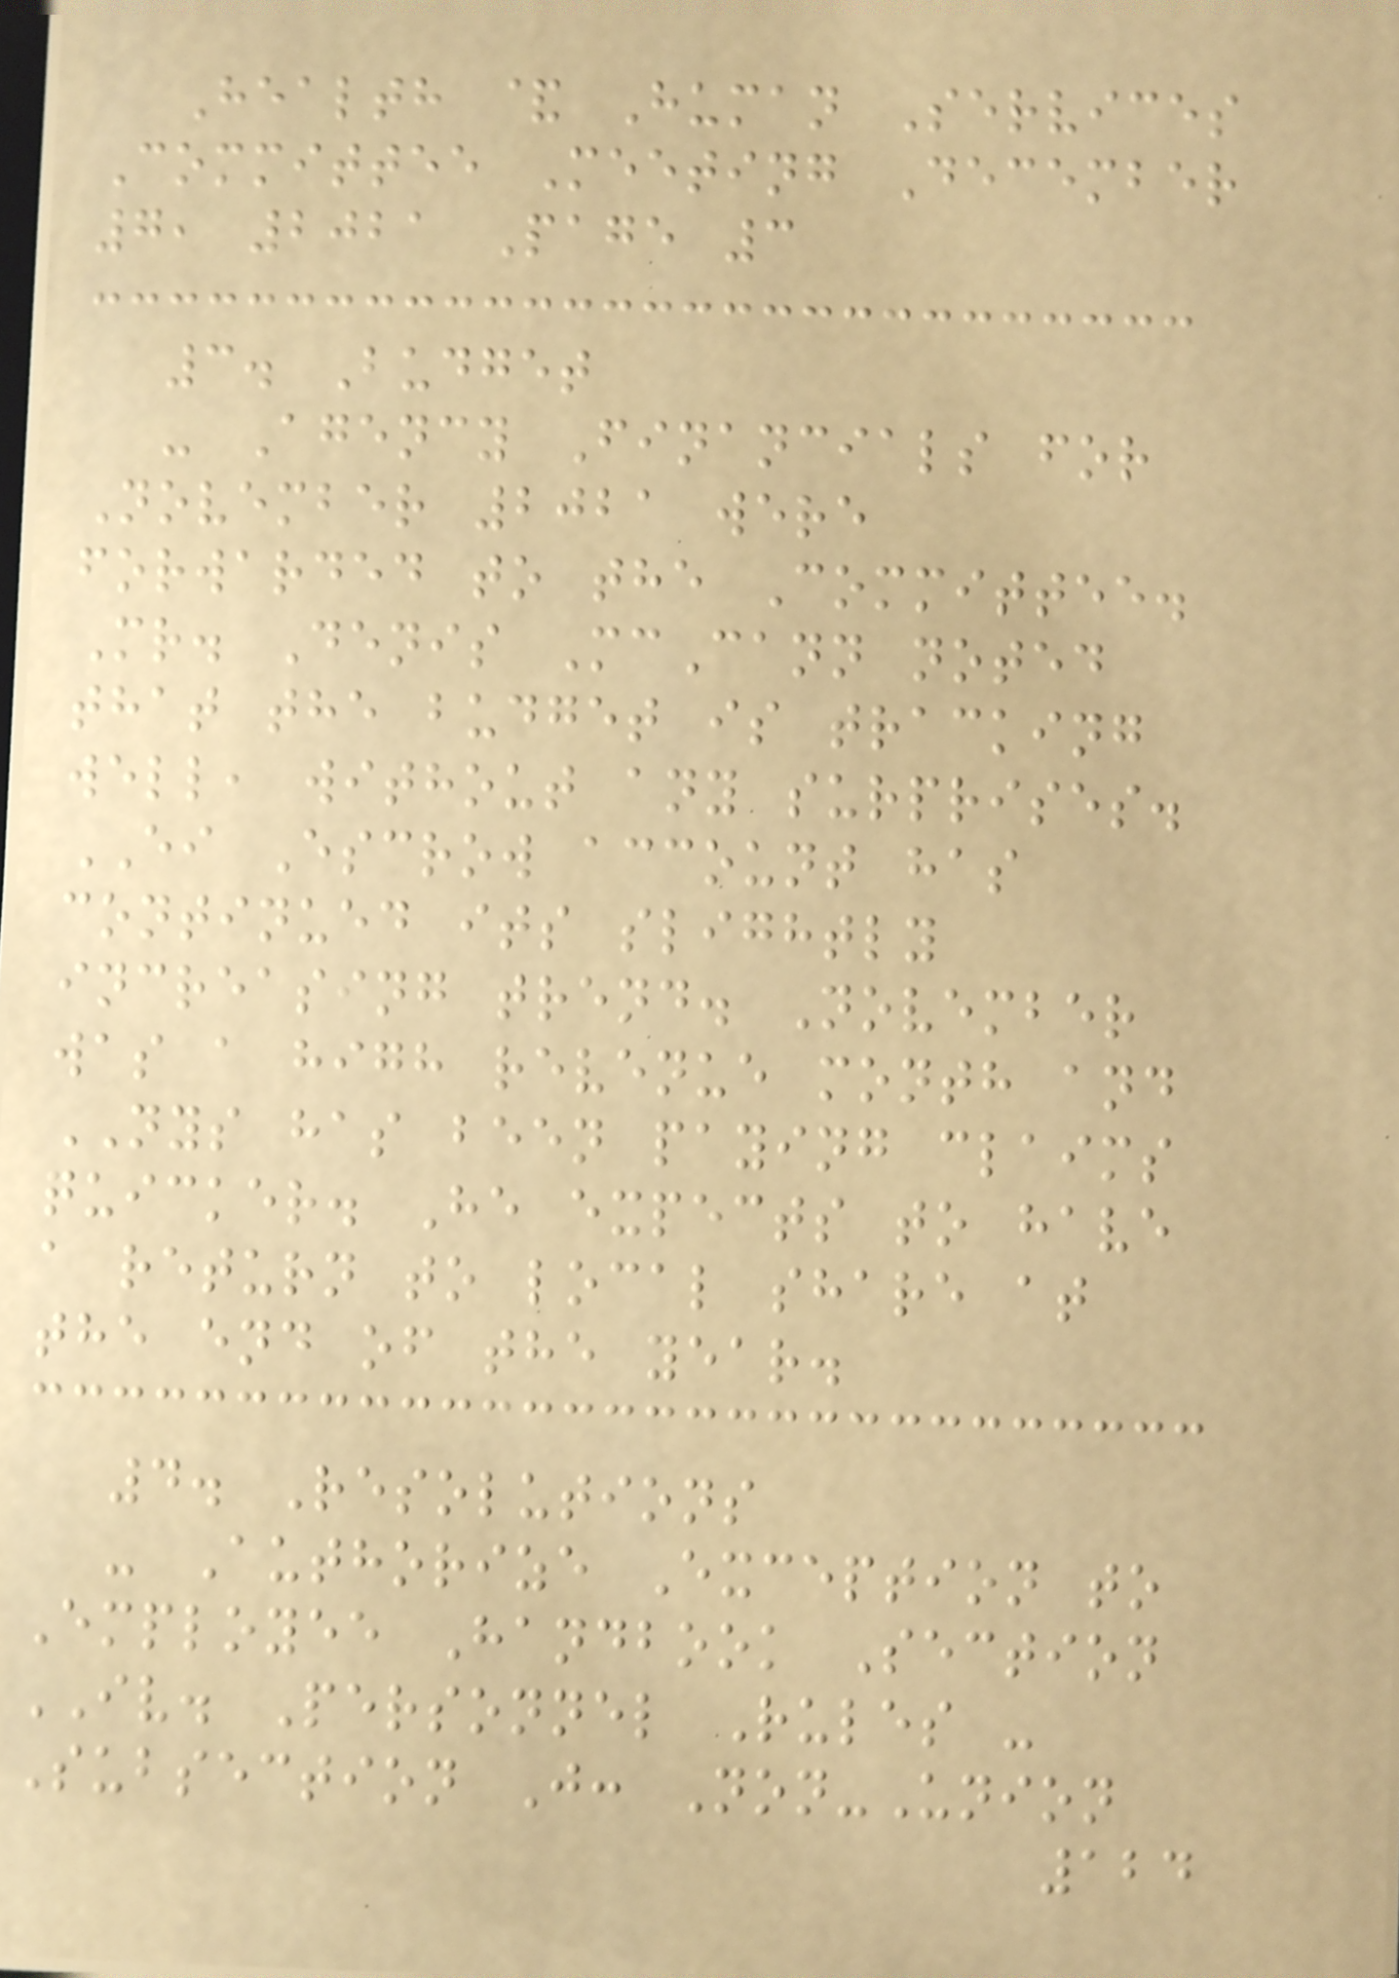Health & Human Services
Committee Meeting December
7, 2021 Page 3
3. Budget
- Agency Financials for
November 2021 were
forwarded to the Committee.
Mr. Denis McCann noted
that the budget is tracking
well, without any surprises.
EI Escrow account has
continued its slightly
increasing trend. November
was a high revenue month and
NYS has been paying claims
quicker. He expects to have
a return to local share at
the end of the year.
4. Resolutions
- Authorize Exception to
Employee Handbook Section
IV. Personnel Rules -
Subsection J: Non-Union
124
